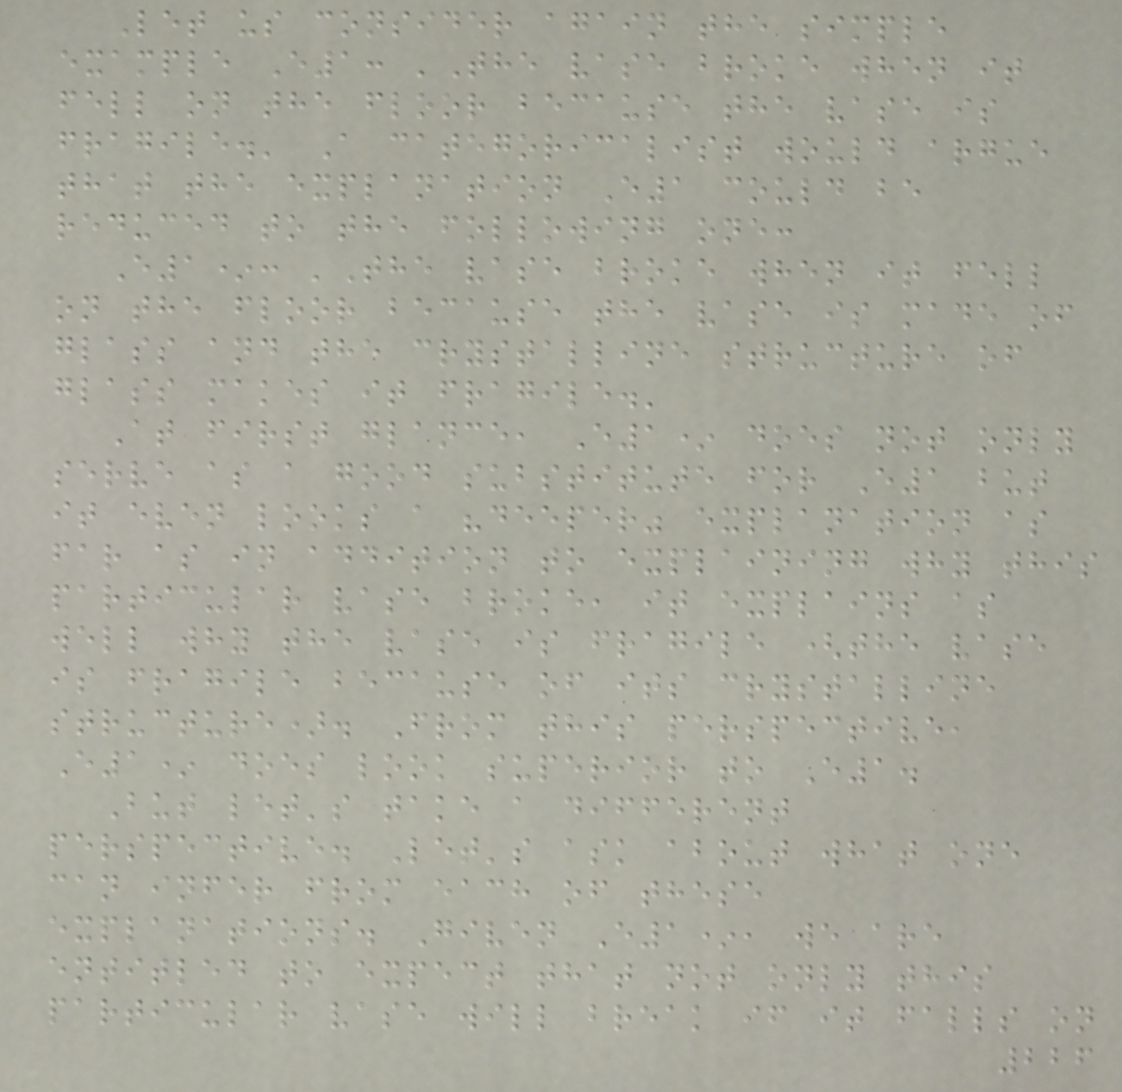Let us consider again the simple
example E1: 'The vase broke when it
fell on the floor because the vase is
fragile.' A categoricalist would argue
that the explanation E1 could be
reduced to the following one:
E1*: 'The vase broke when it fell
on the floor because the vase is made of
glass and the crystalline structure of
glass makes it fragile.'
At first glance, E1* does not only
serve as a good substitute for E1 but
it even looks a "deeper" explanation as
far as in addition to explaining why this
particular vase broke, it explains as
well why the vase is fragile (the vase
is fragile because of its crystalline
structure). From this perspective,
E1* does look superior to E1.
But let's take a different
perspective. Let's ask about what one
can infer from each of these
explanations. Given E1*, we are
entitled to expect that not only this
particular vase will break if it falls on
226
